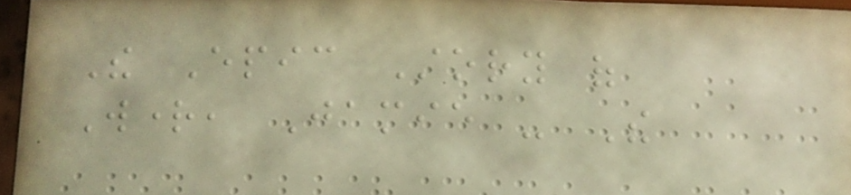The Epic Story of
Wright, Jamie - The
